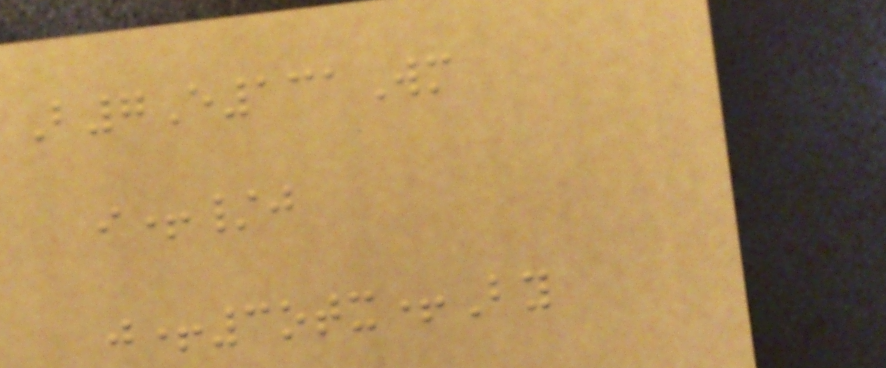B7E131Wm
i+/j
j+3otx+By
